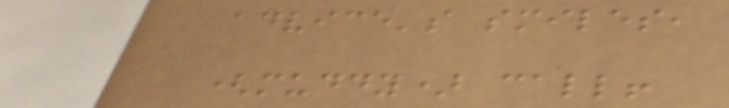advice's smiles,
(muddy) call!
